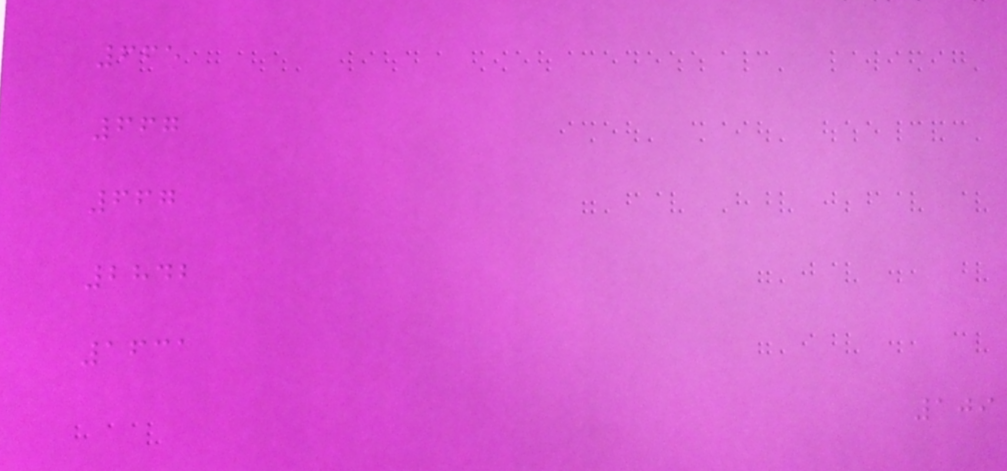665
667
667
2842
1631
109
